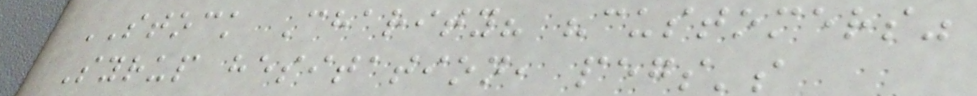STOCK Charity? "customers"
Syrup hesitation, pegs's
